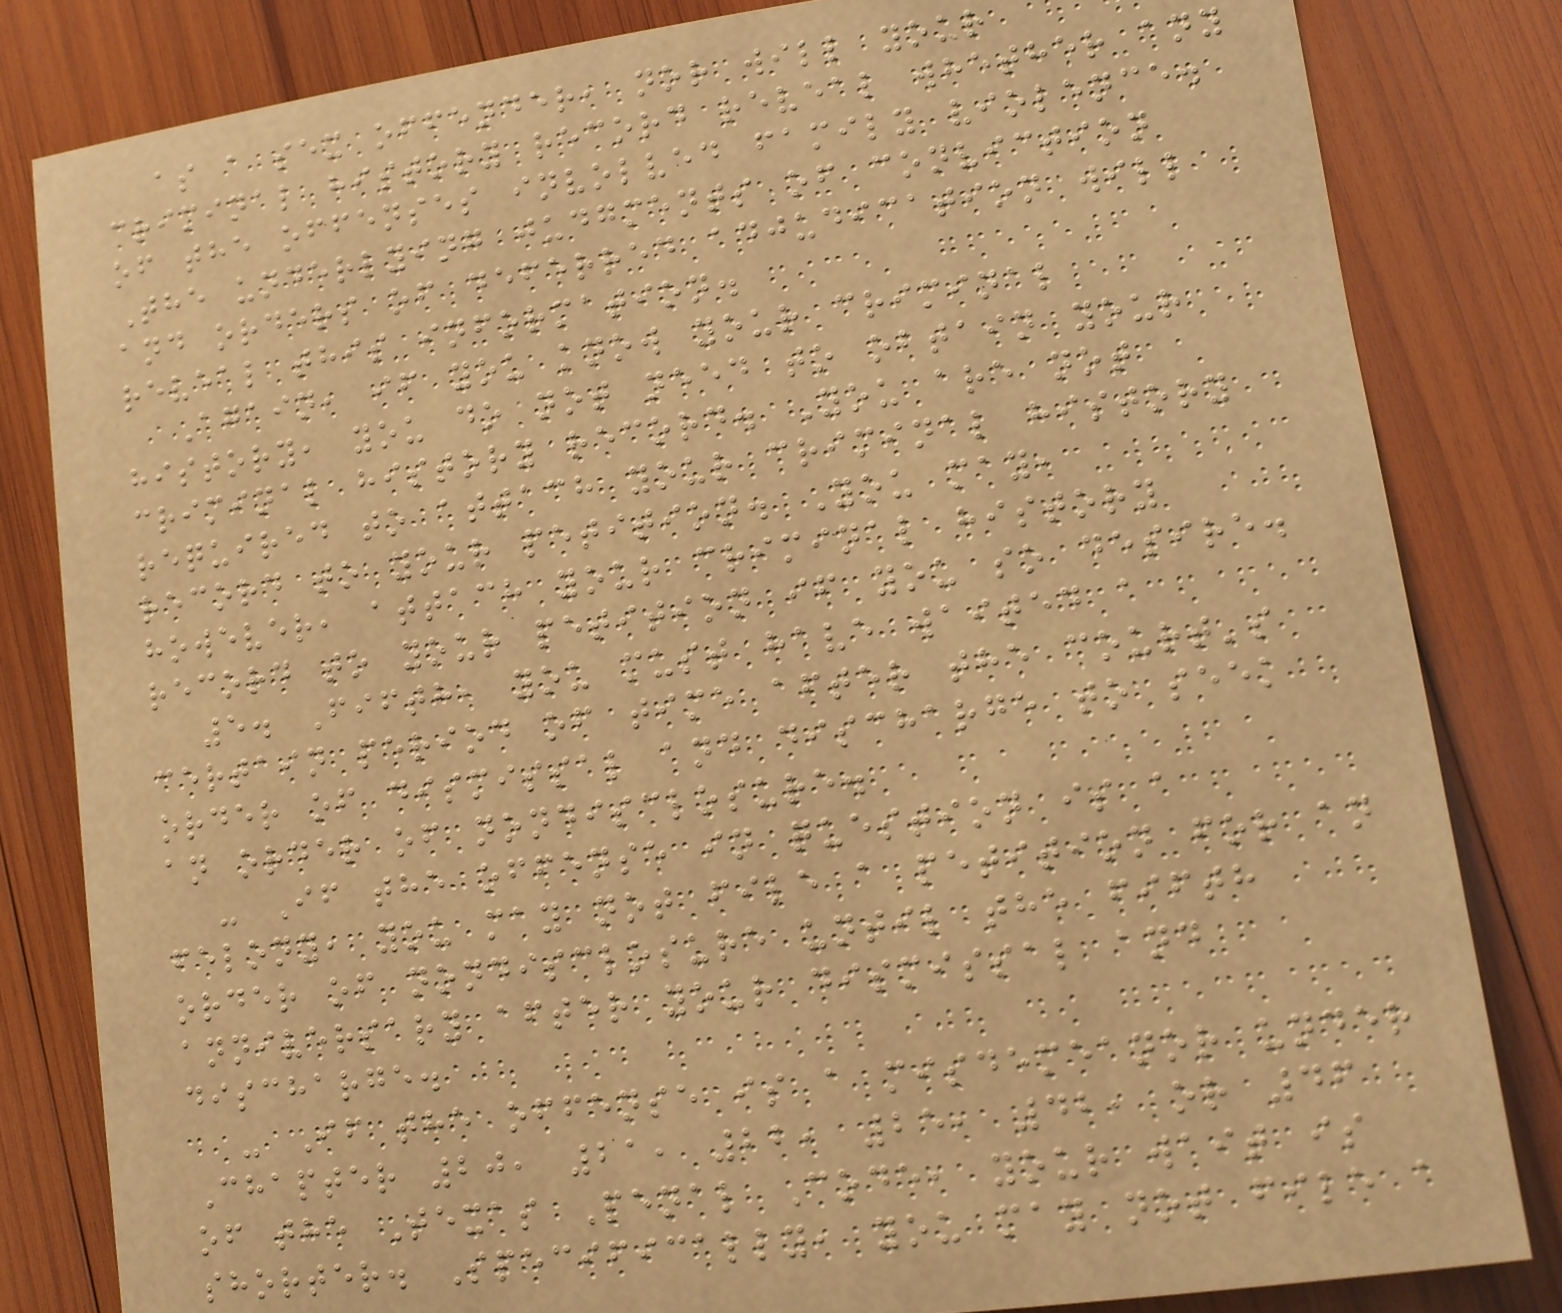as a sex offender, nor will your
criminal history record reveal whether any
of the offenses involved family violence.
The underlying judgments of conviction
and orders of deferred adjudication will
reveal this information.
Again, if you know your criminal
history, you do not need to obtain your
criminal history record. You are not
required to attach your criminal history
record to your petition. You may,
however, attach your criminal history
record to your petition if you so desire.
5. Fifth, you must have waited a
certain period of time after the court's
order of dismissal and discharge to seek
an order of nondisclosure.
- If the offense in question is a
felony, you may not file a petition for an
order of nondisclosure until the fifth
anniversary after your dismissal and
discharge.
- If the offense is a misdemeanor under
Chapter 20, 21, 22, 25, 42, or 46
of the Texas Penal Code, your wait is
shorter. Specifically, you may not file a
